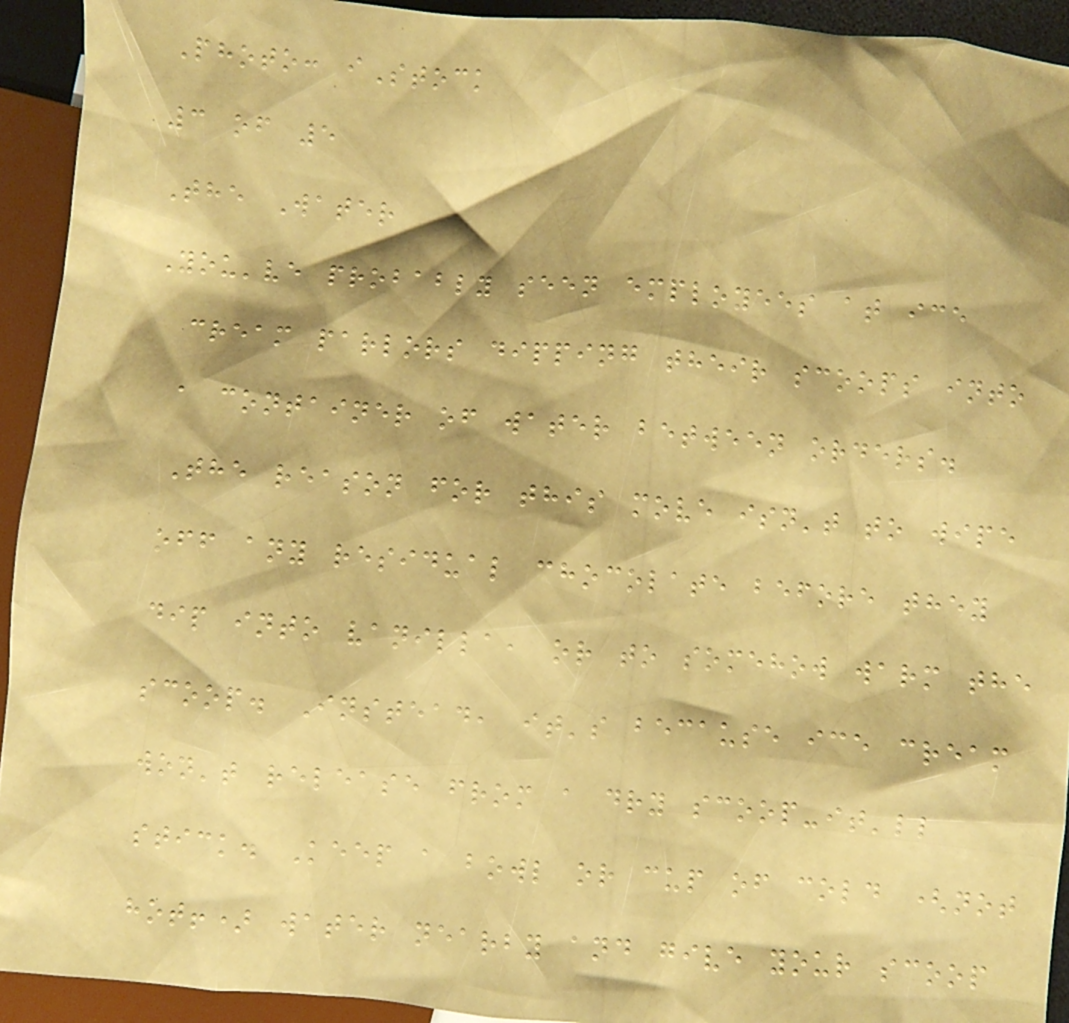Photo: iStock
3 of 5
The Water
You've probably seen employees at ice
cream parlors dipping their scoops into
a container of water between orders.
The reason for this move isn't to wipe
off any residual chocolate before they
dip into vanilla, or to somehow warm the
scoop. Instead, it's because ice cream
won't release from a dry scoop-it'll
stick. Keep a bowl or cup of cold (not
hot!) water nearby and give your scoop
